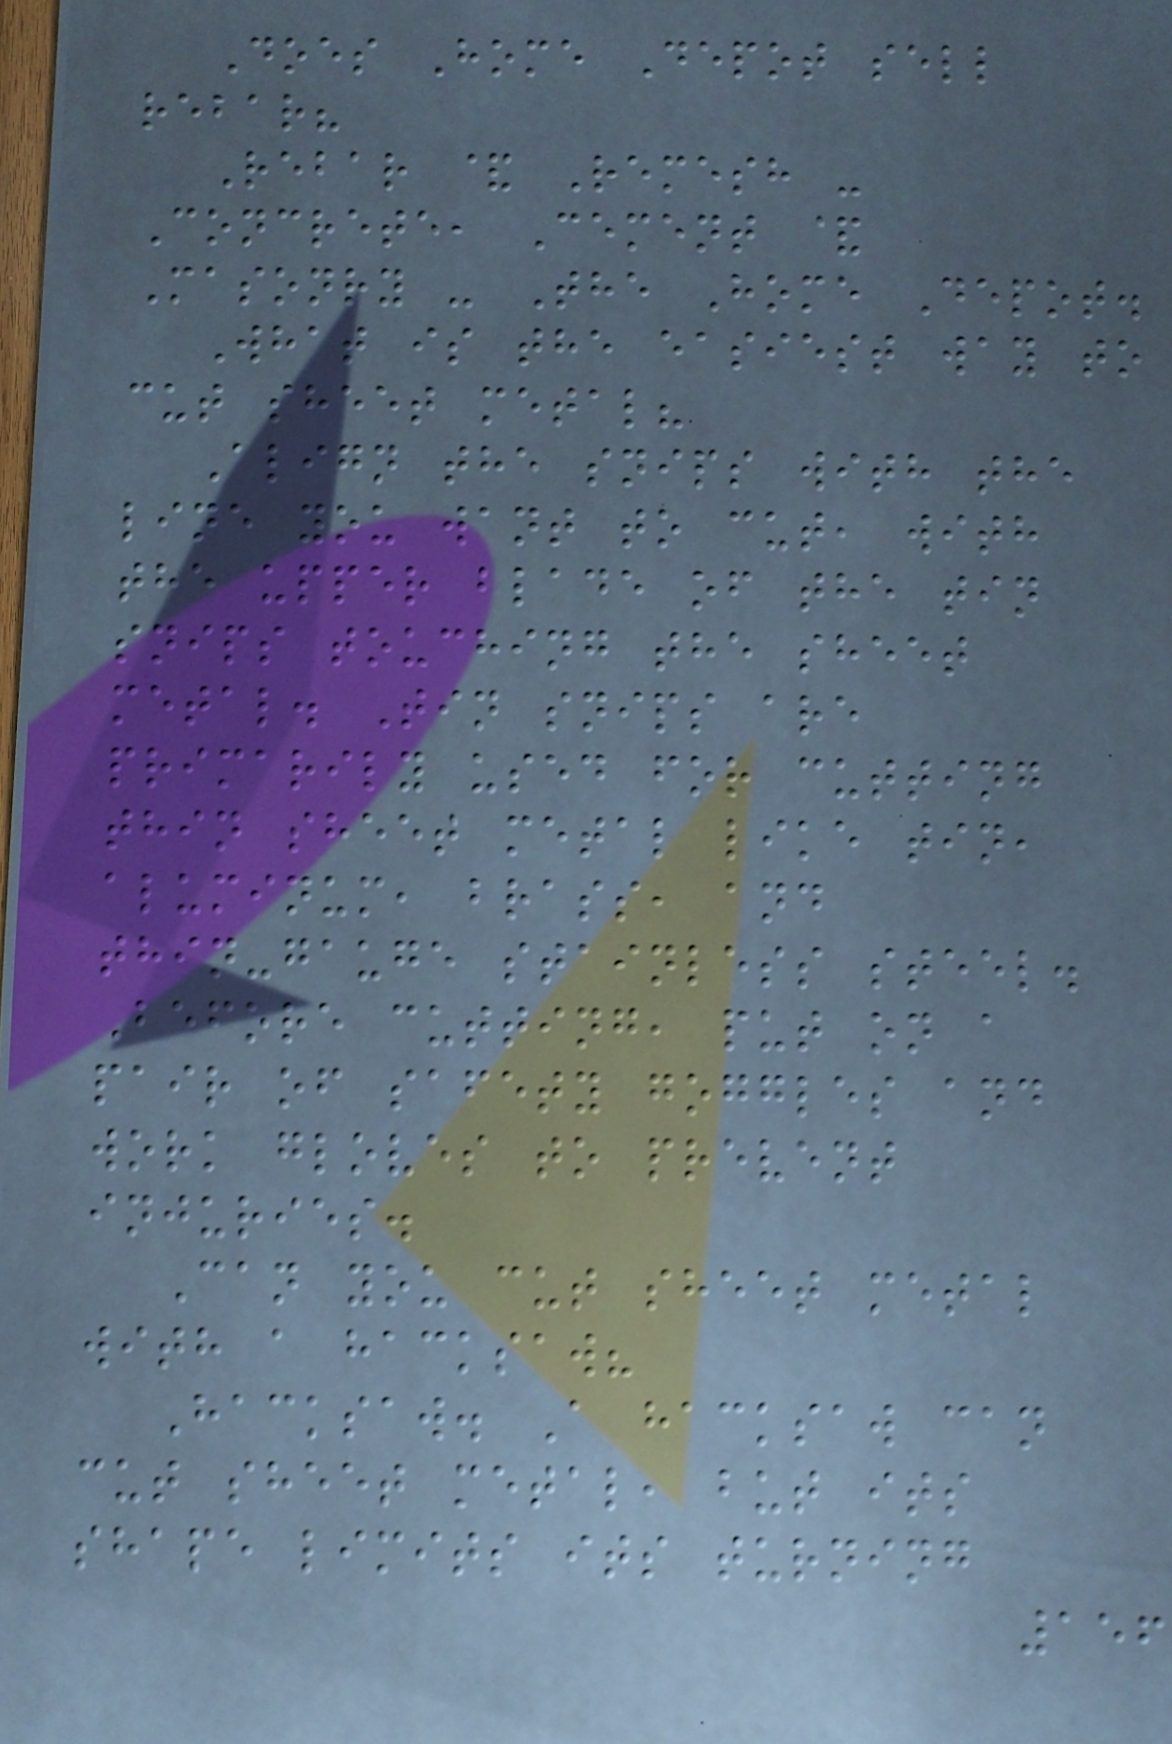Does Home Depot sell
rebar?
Rebar & Remesh -
Concrete, Cement &
Masonry - The Home Depot.
What is the easiest way to
cut sheet metal?
Align the snips with the
line you want to cut, with
the upper blade of the tin
snips touching the sheet
metal. Tin snips are
primarily used for cutting
thin sheet metal like tin,
aluminum, brass, and
thin-gauge stainless steel.
Before cutting, put on a
pair of safety goggles and
work gloves to prevent
injuries.
Can you cut sheet metal
with a hacksaw?
Hacksaw. A hacksaw can
cut sheet metal, but its
shape limits its turning
156
